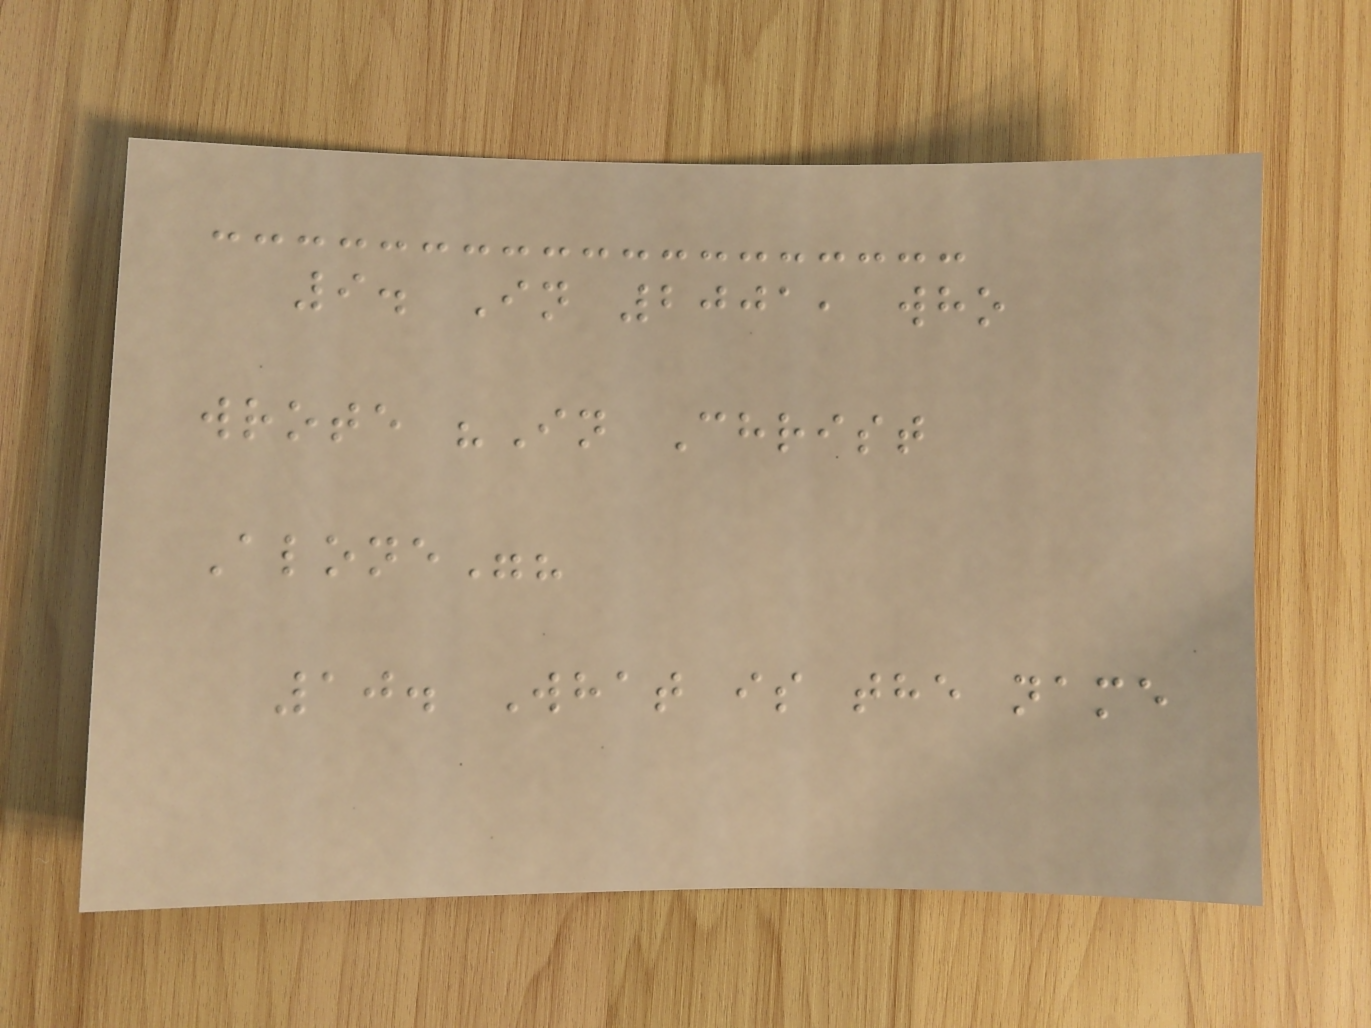9. In 2001, who
wrote "In Christ
Alone"?
10. What is the name
